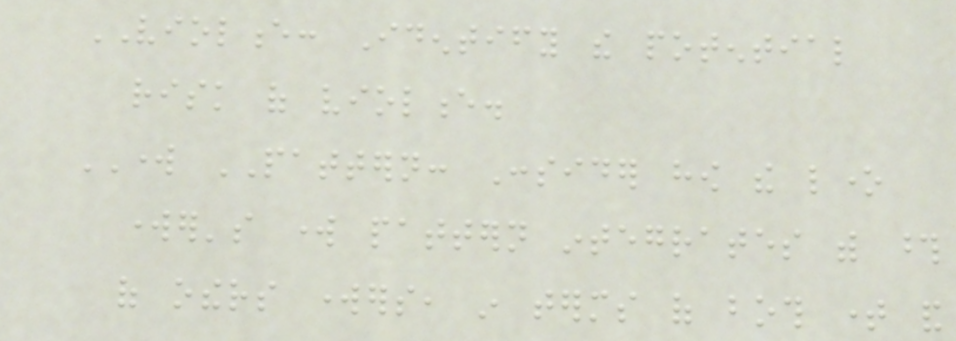VIOLENCE: Identify the potential
risk of violence.
WORK PATTERN: Consider how the lone
worker's work pattern integrates with those
of others workers, in terms of both time and
